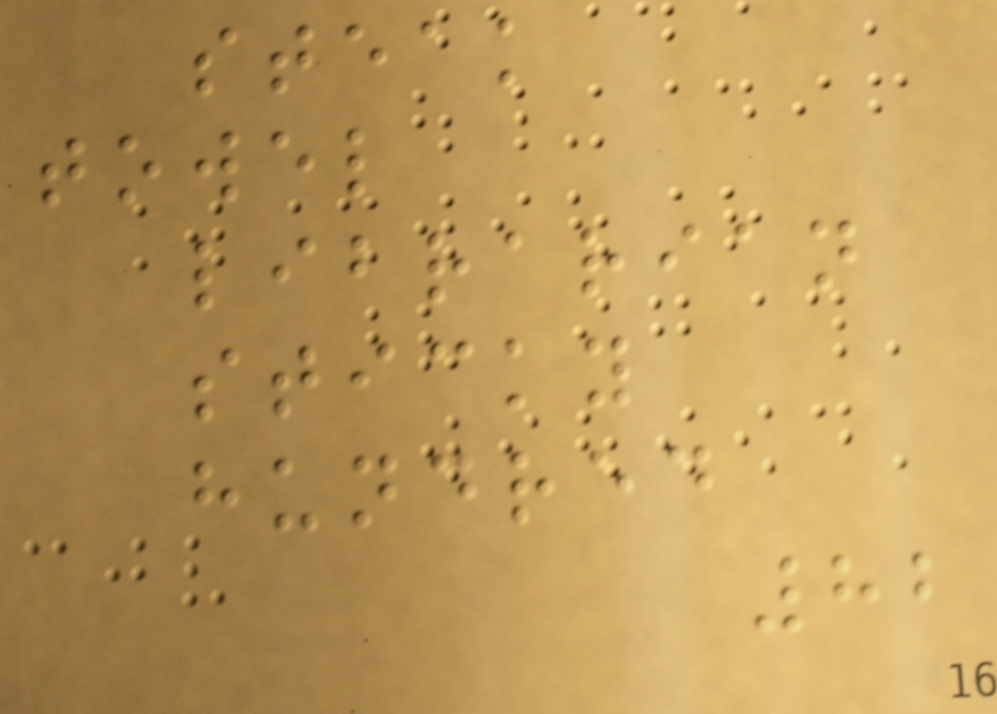steak
towel
librarian
sticky
hundred
82
